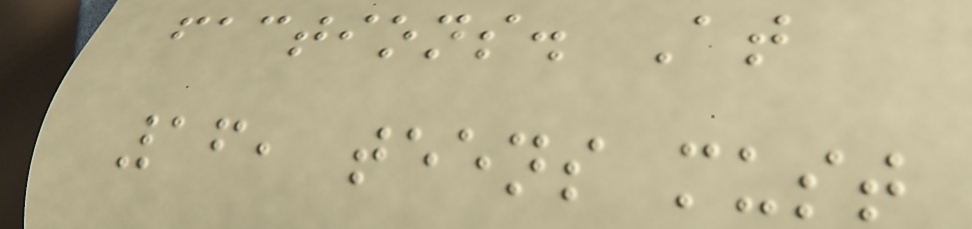factions. At
16, teens must
